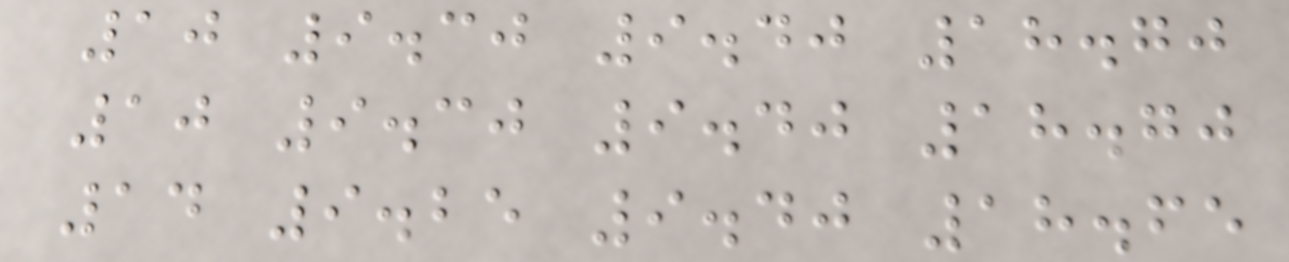10 9.30 9.40 18.70
10 9.30 9.40 18.70
14 9.25 9.40 18.65
